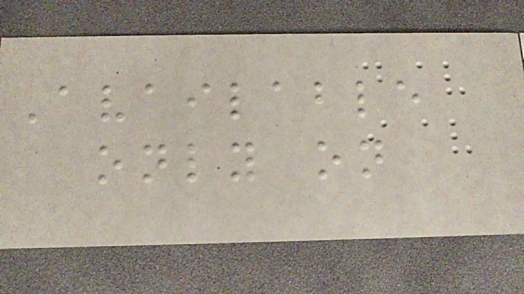Available
only on
